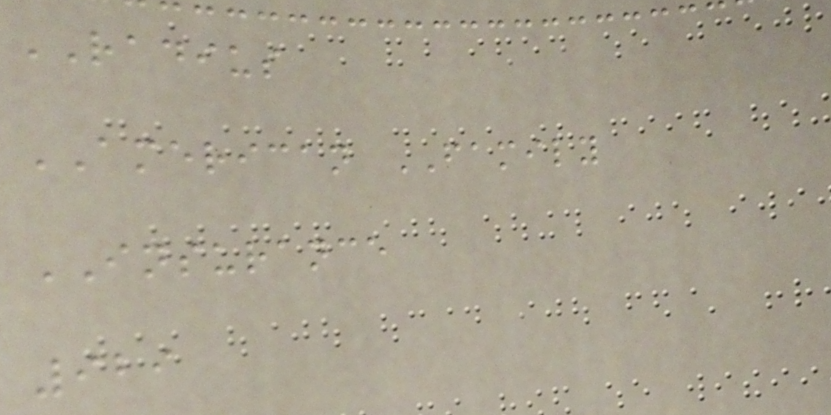RADIUS
AMERICAN FAMILY
INSURANCE
929
